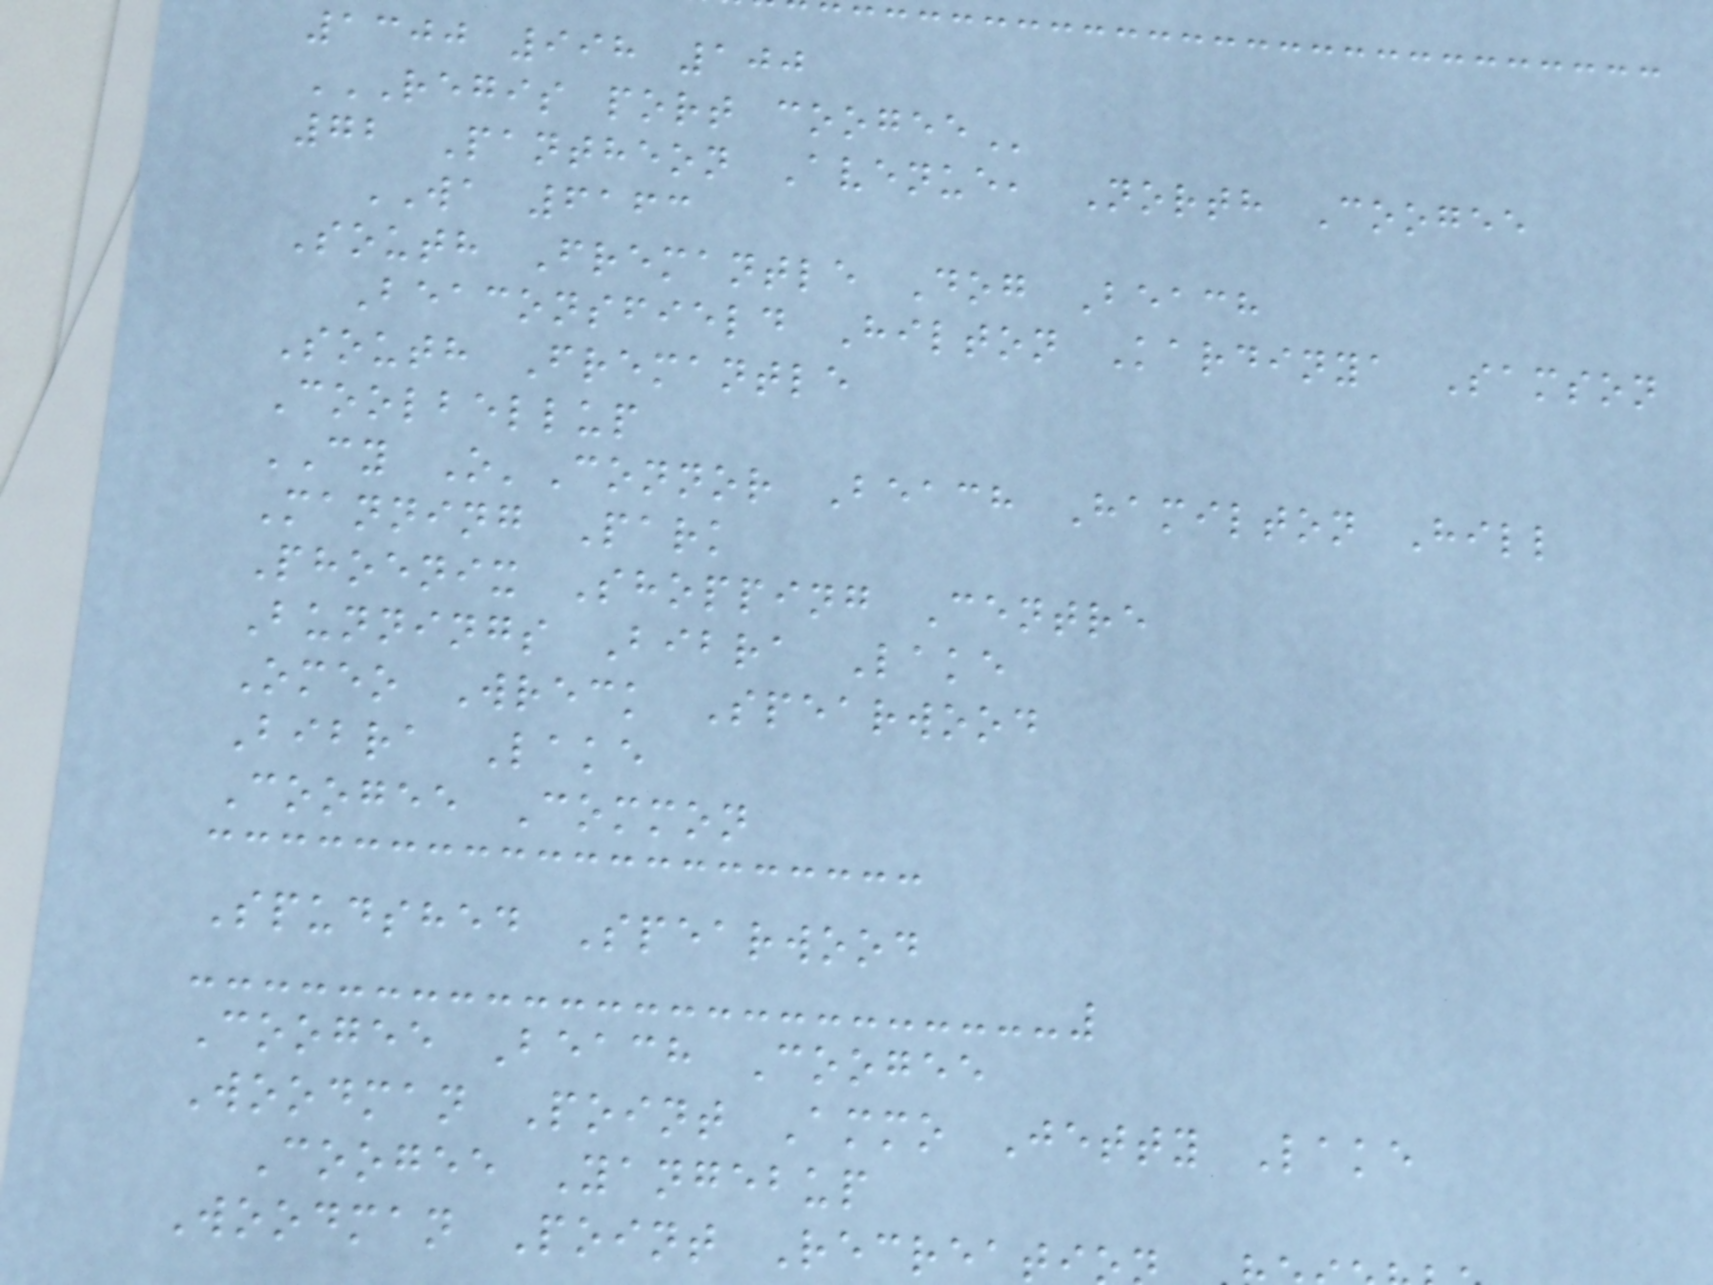1300 998 100
REGIS PORT COOGEE
72 Pantheon Avenue, North Coogee
WA 6163
South Fremantle Dog Beach
Beaconsfield Hilton Kardinya Samson
South Fremantle
Coolbellup
CY O'Connor Beach Hamilton Hill
Manning Park
Phoenix Shopping Centre
Bunnings Bibra Lake
Omeo Wreck Spearwood
Bibra Lake
Coogee Common
Spudshed Spearwood
Coogee Beach Coogee
Woodman Point Ammo Jetty Lake
Coogee Yangebup
Woodman Point Recreat
